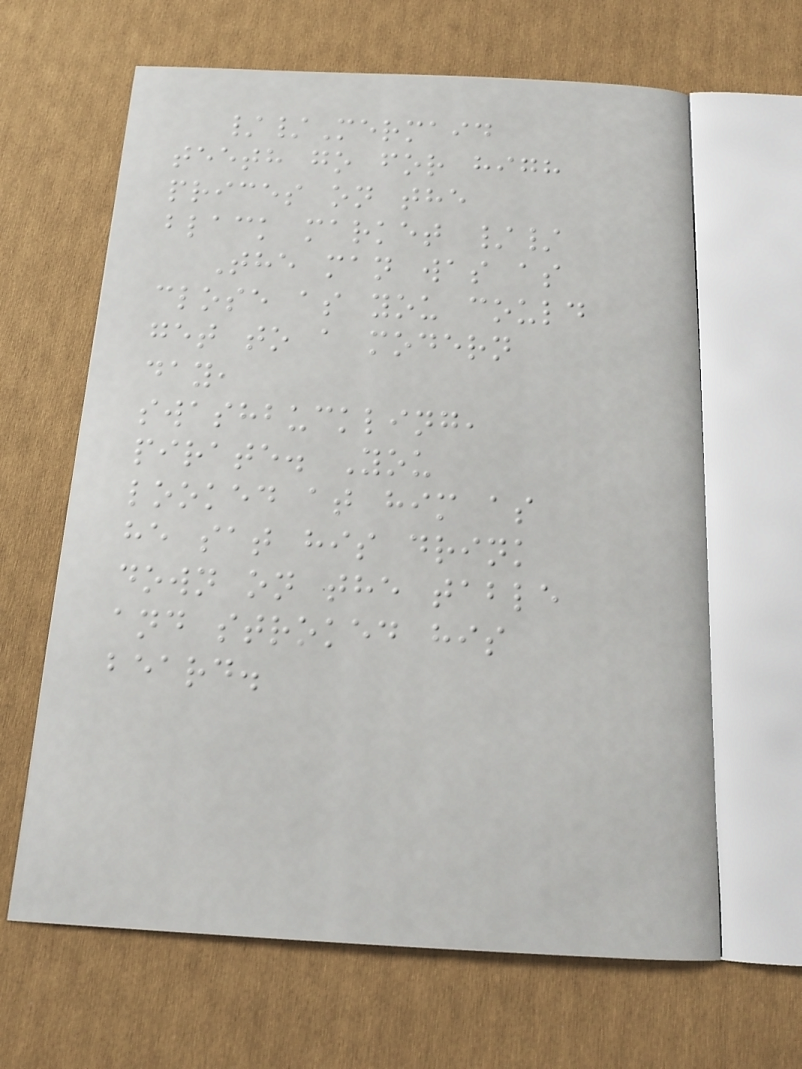//Mermaid
teeth go for high
prices on the
black market //
The man was as
close as you could
get to a modern
day,
swashbuckling,
pirate. You
looked at him as
he sat his drink
down on the table
and stroked his
beard.
